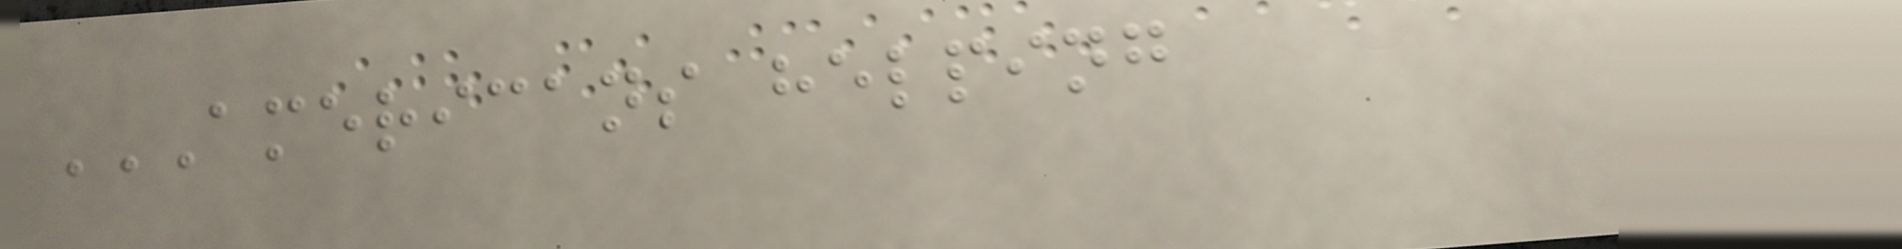AMERICANS HELPING
